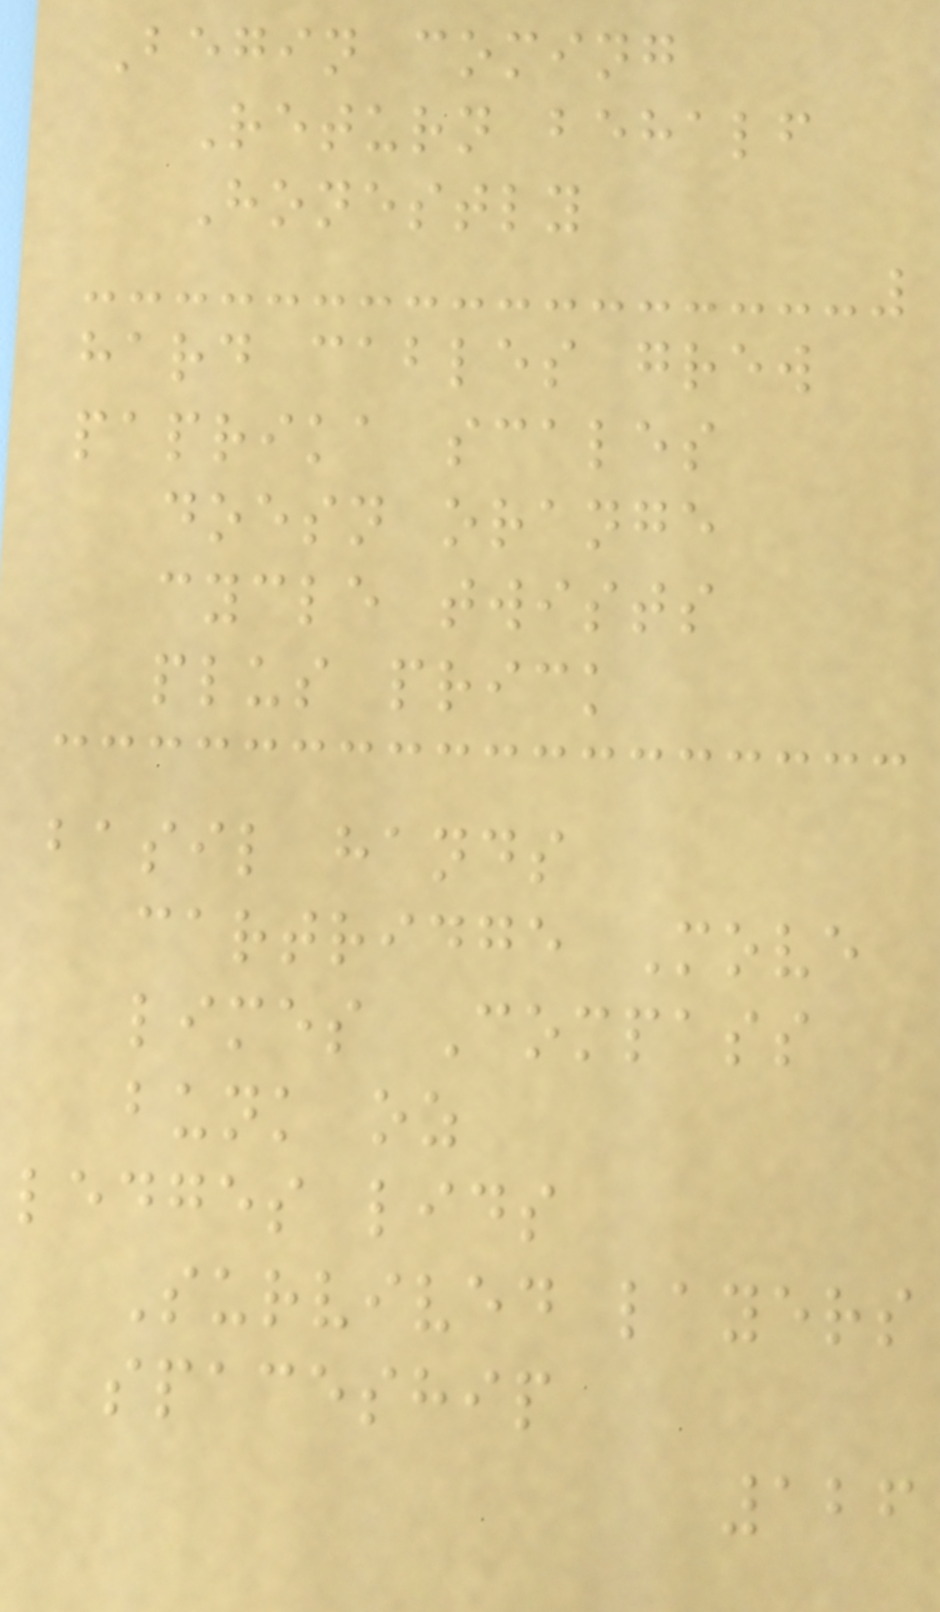Begin coming
Return behalf
Honestly
hard cables grew
paprika scales
doesn orange
cycle twists
plus prick
basil hands
cartridge Move
limes Compass
bunk oz
ledges lids
Survived layers
spaceship
126
